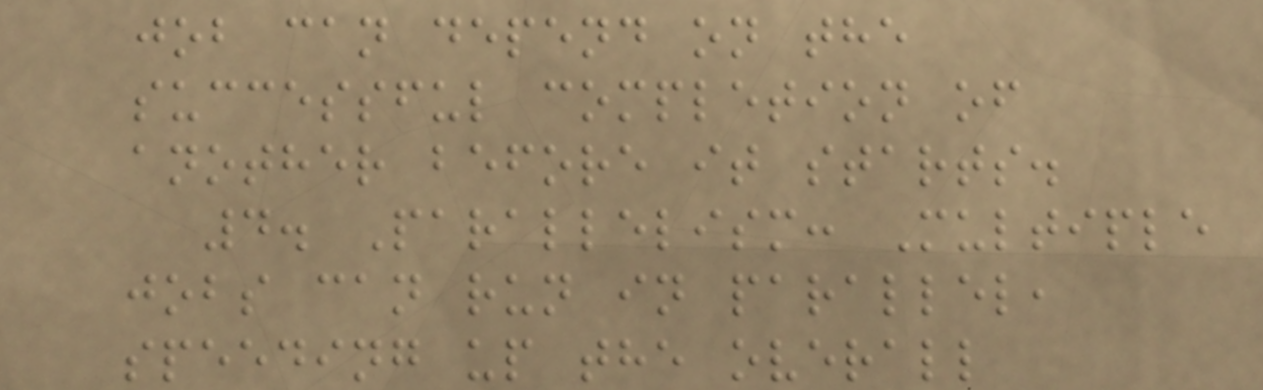job can depend on the
successful completion of
another before it starts.
4. Parallelism: Multiple
jobs can run in parallel,
speeding up the overall
